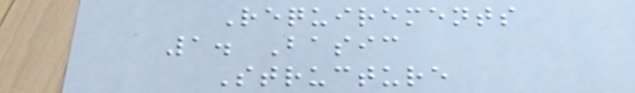Requirements
1. Basic
Structure
